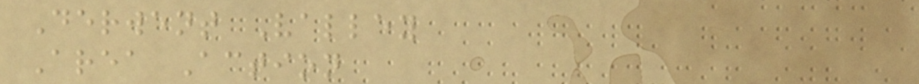Derwent Valley
Area Action
